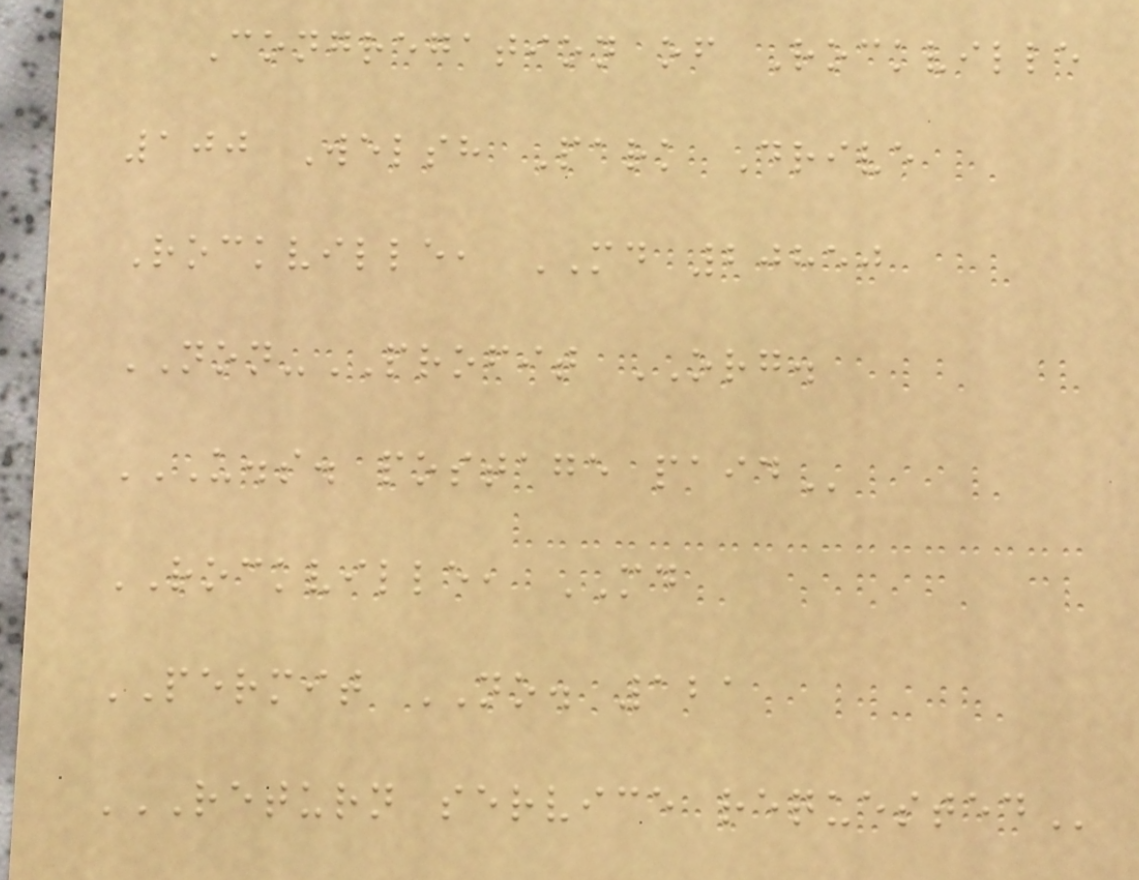Congregation of Rockville
100 Welsh Park Drive
Rockville, MD 20850
NON-PROFIT ORG.
U.S. POSTAGE PAID
ROCKVILLE, MD
PERMIT NO. 121
RETURN SERVICE REQUESTED
